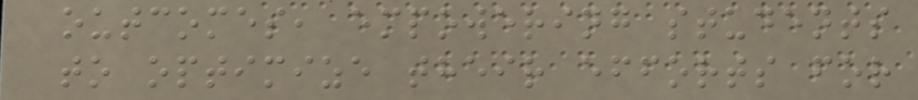outcomes, empowering students
to optimize their efforts for
